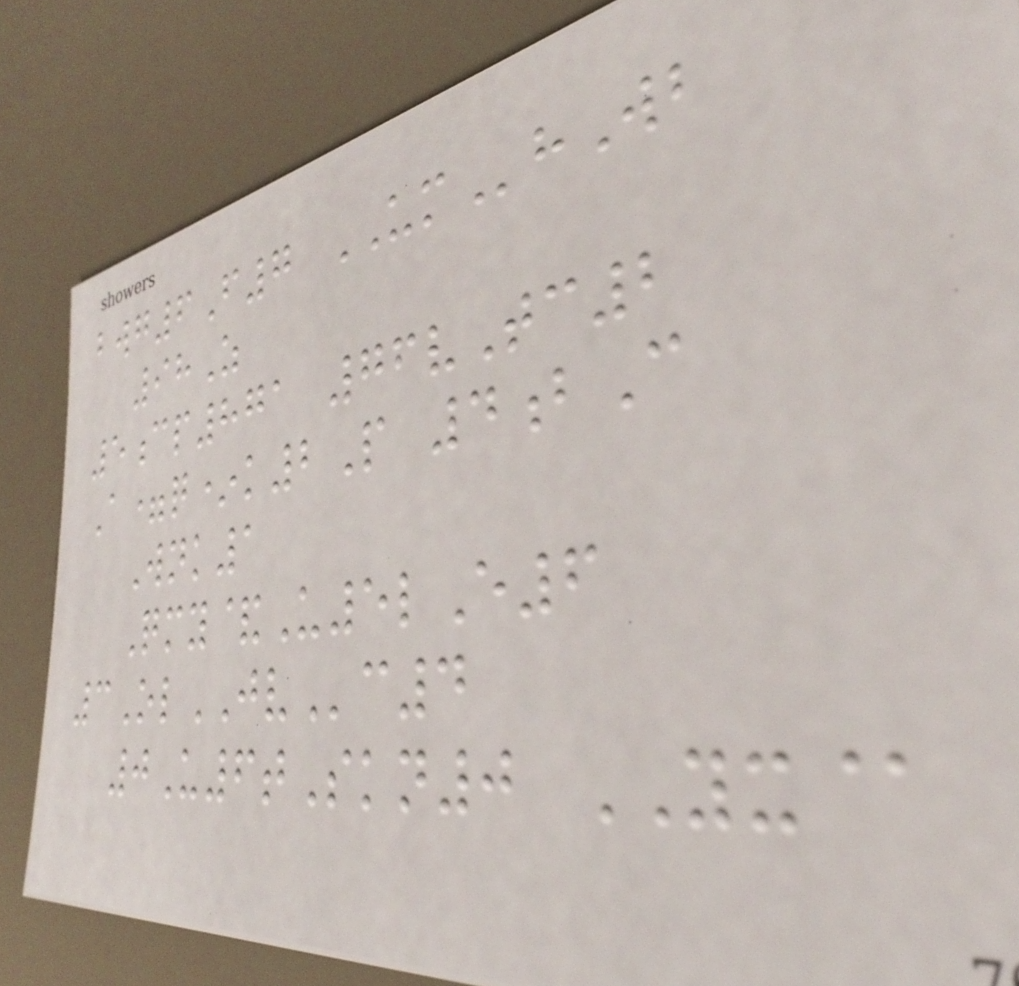bwg6F7 UMhWb
98Z
5cp871 76vTc2
A=q*k2P 4bC
Wnk1
Qmy&U5lE6
3OlJVc4
0U6tSkn0 YX@
